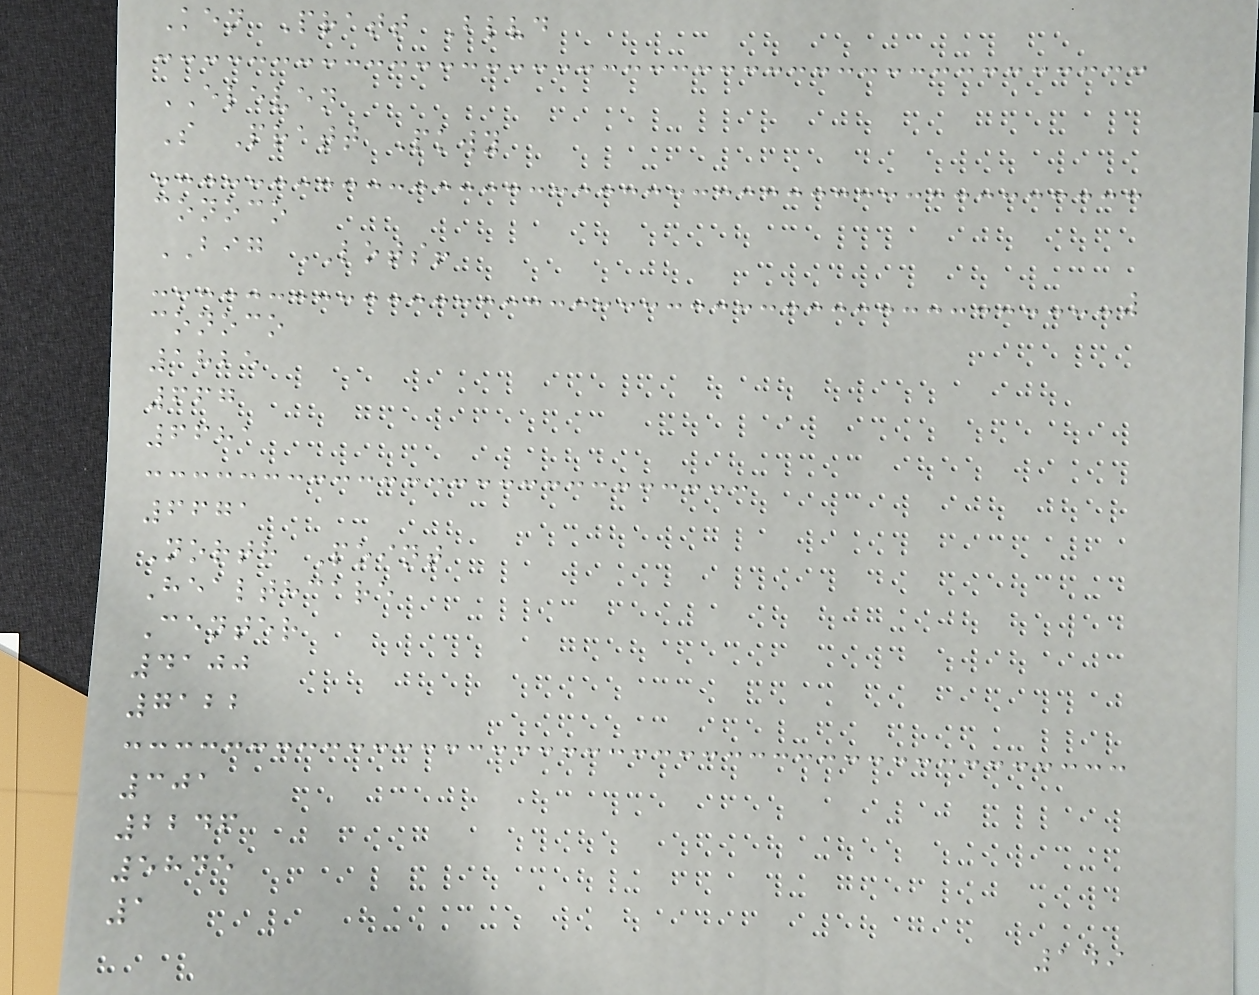Ken Pratt Blvd
ELEVEN
S Pratt Pkwy
conoco
BIG LOTS!
conoco
1825
667
6681
6671
North Point
Healthcare
Center
4100
7122
301
2246
5845
1
149
